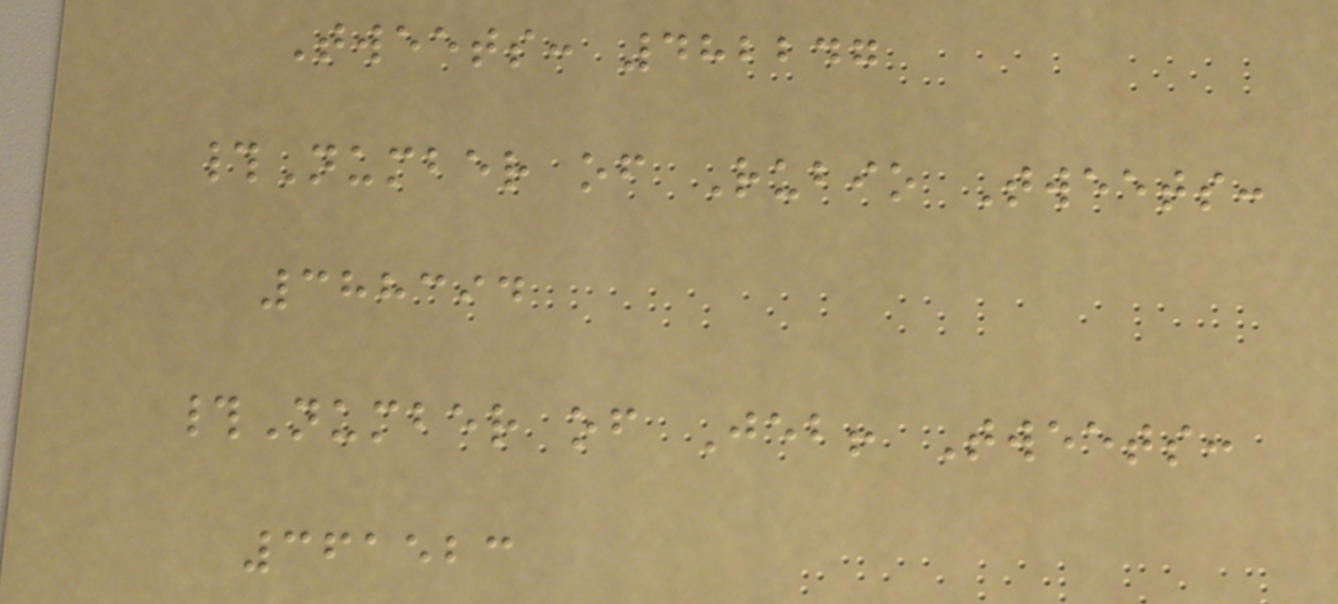Tweets: 482247
#Number of Rubio Tweets:
388394
#Number of Jeb! Tweets:
361523
